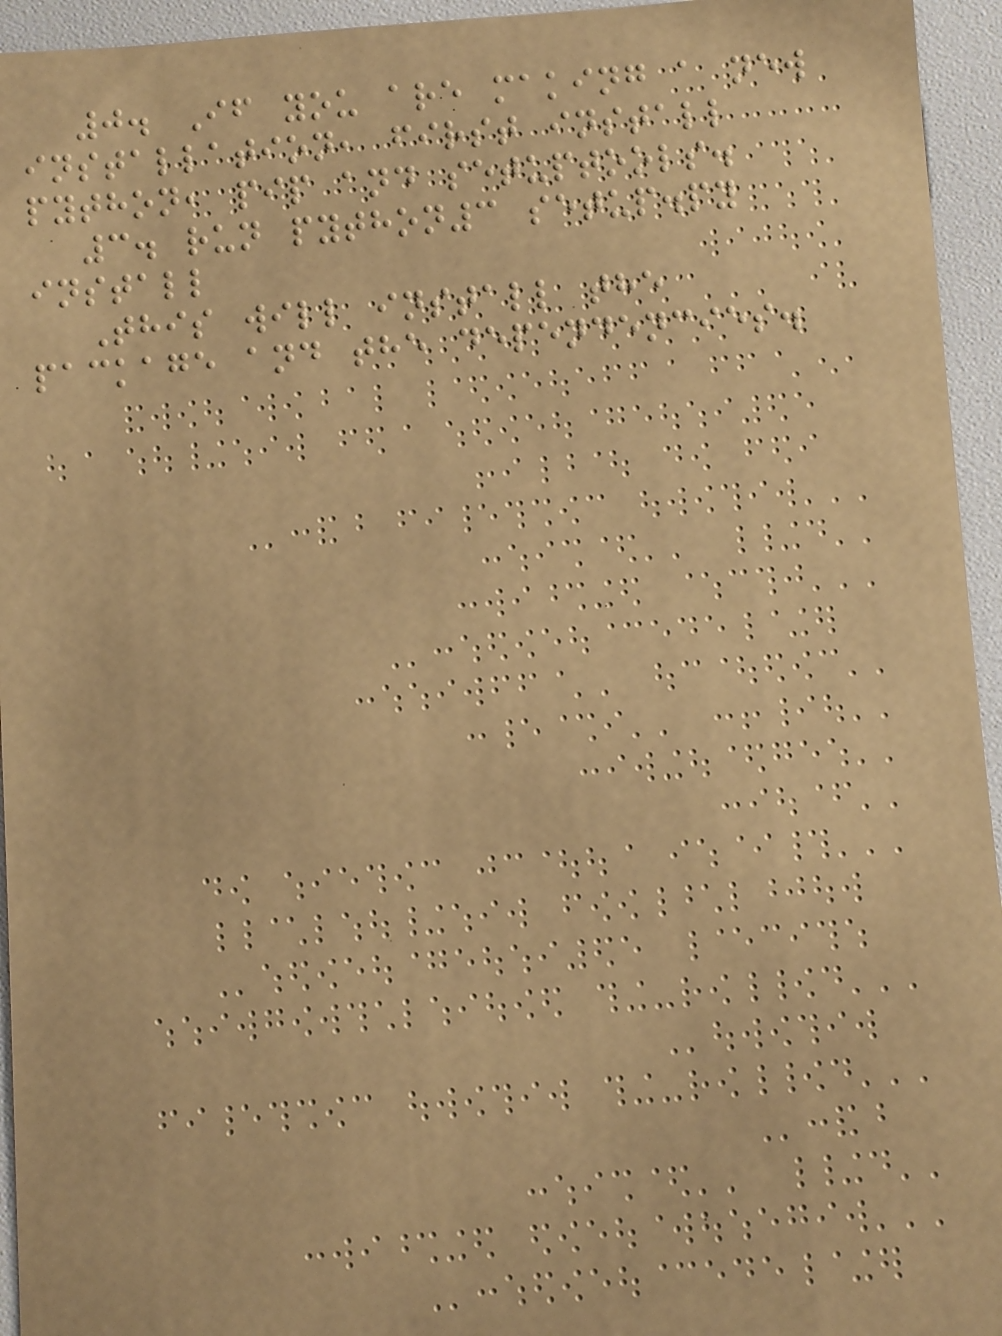0. If you are making a new
installation, first install
python, pip and setuptools.
3. run python3 setup.py
install
This will install the
package and the dependencies.
